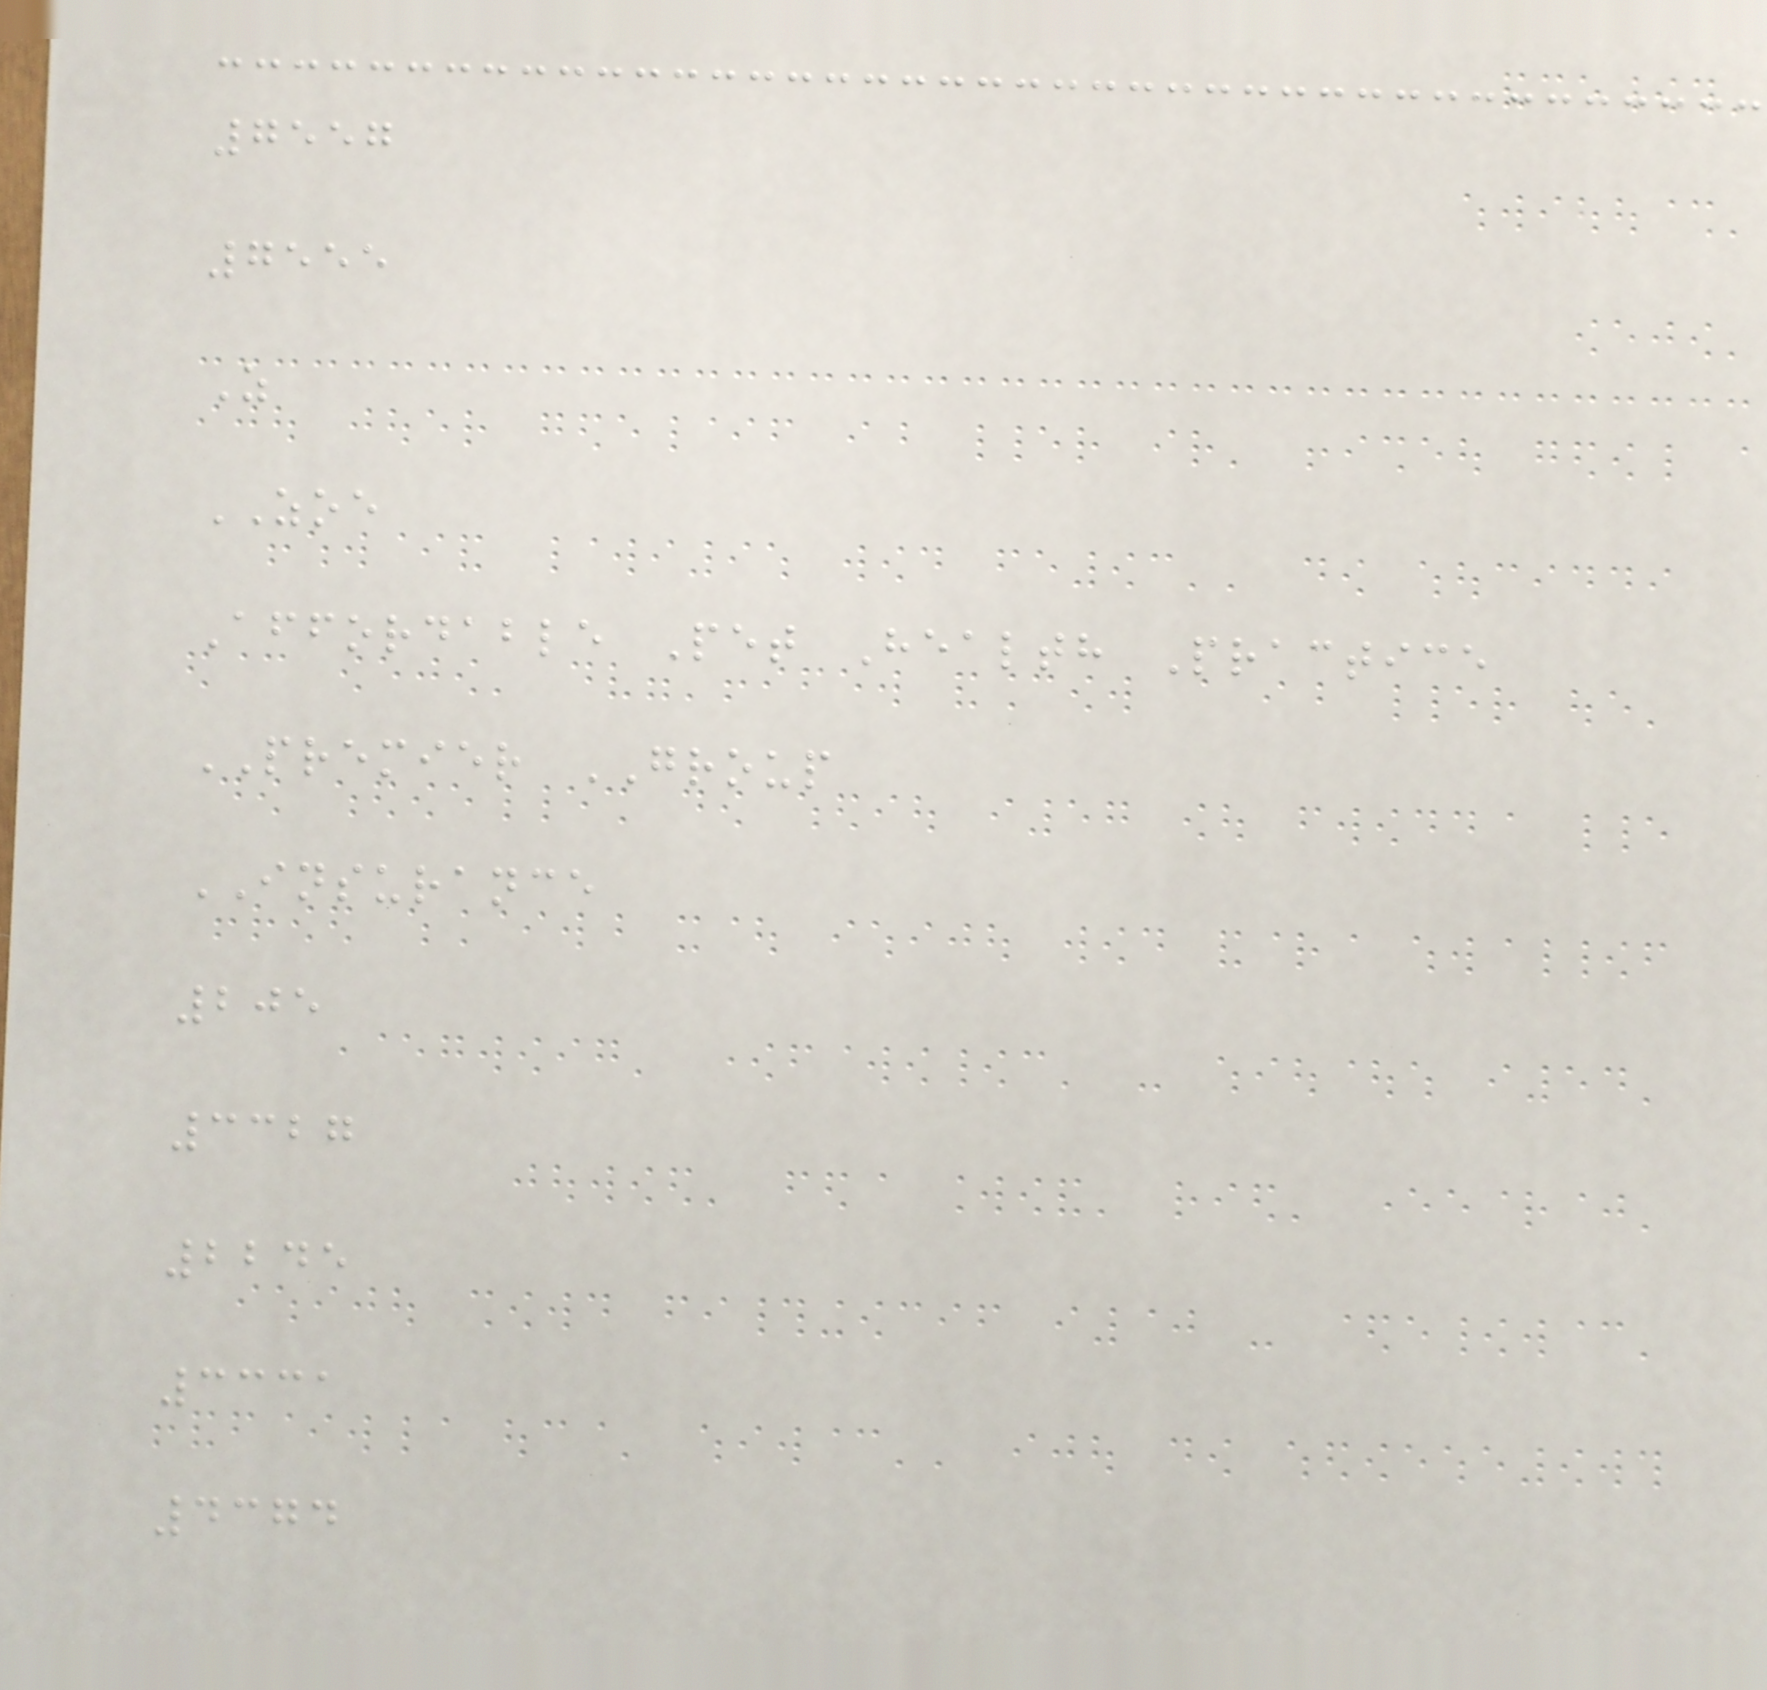7557
7555
Z
ZOE
Affordable Pet Health Practice
PREMIER GROUP
INSURANCE
205
3327
2245
3331
4374
